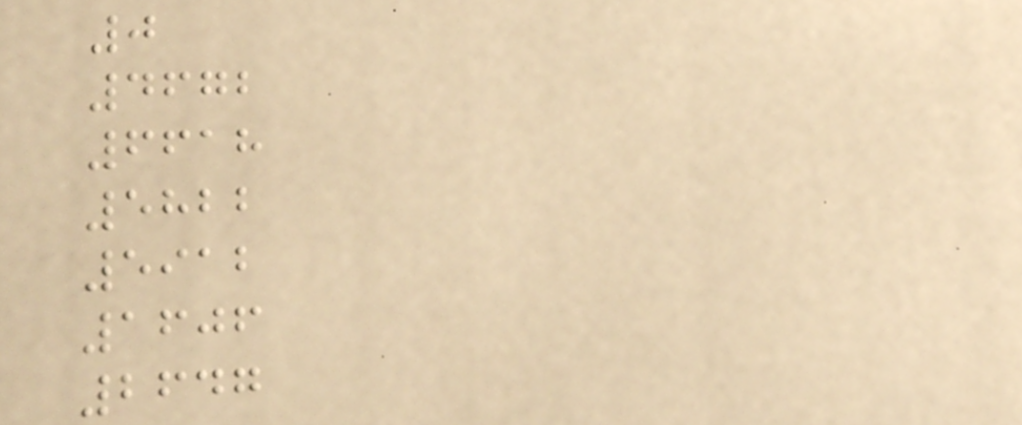0
4672
6618
5822
5912
1606
2647
